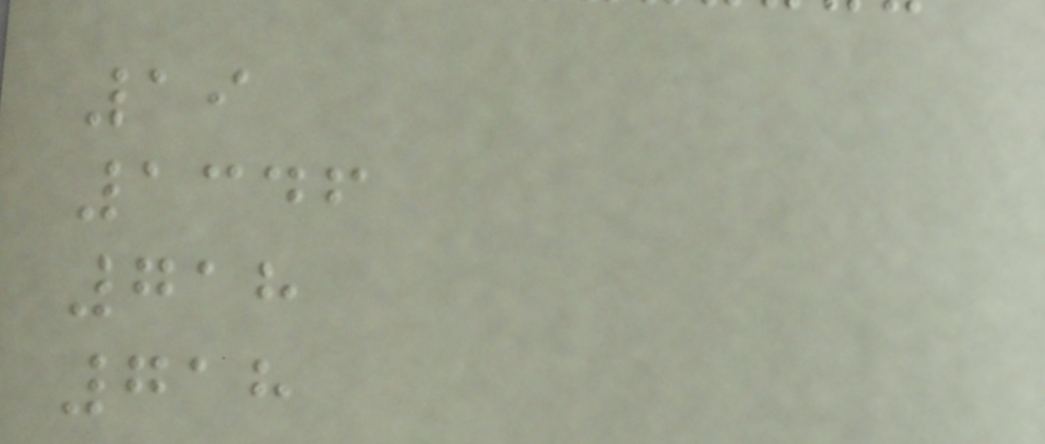19
1346
718
718
